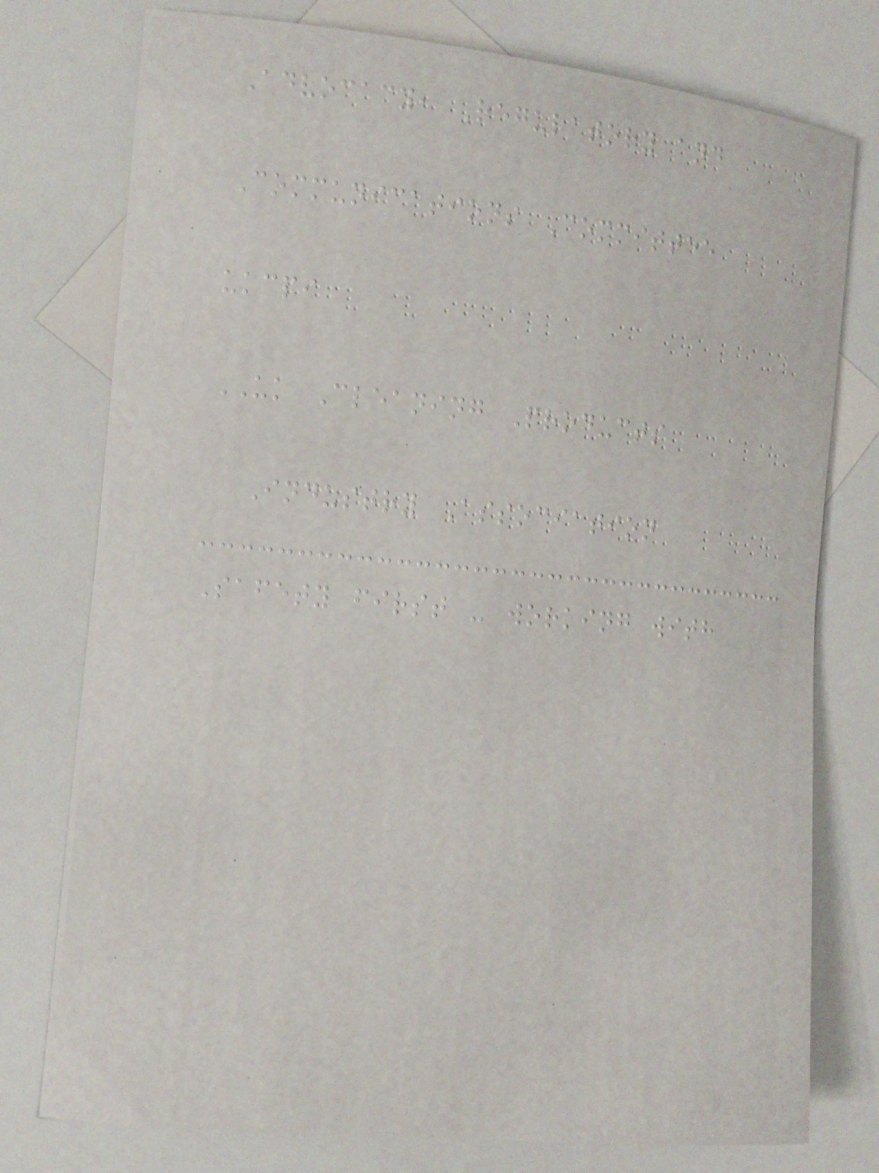Advocacy, Regulatory and
Communications Committee
ukcpi
UK Cleaning Products
Industry Association
Safety first - working with
